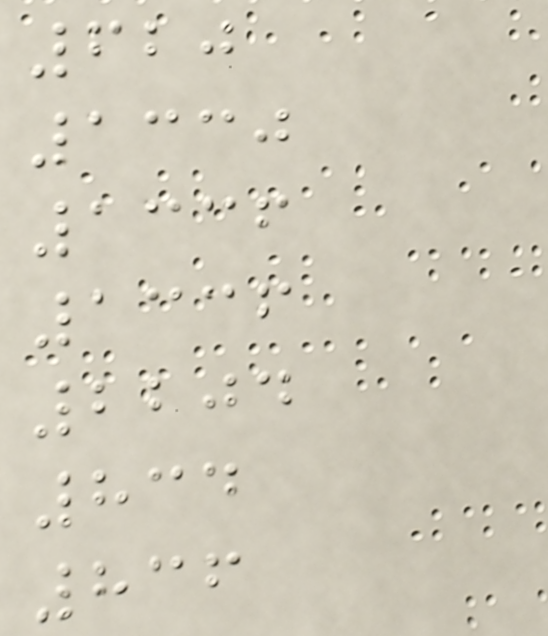620
1330
1336
1336
2204
834
836
